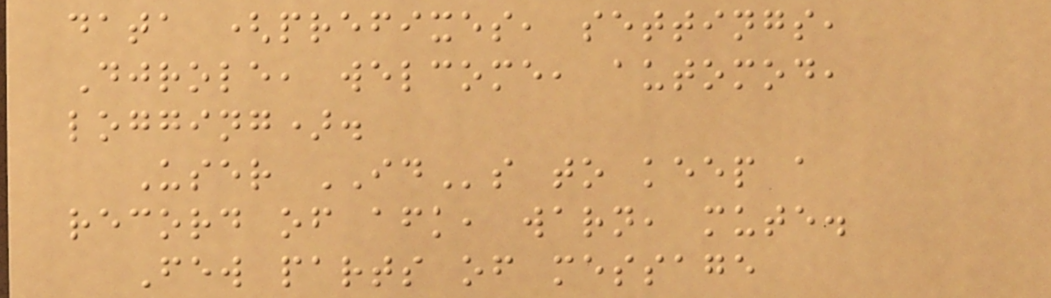data (prefixes, settings,
Djrole, welcome, automod,
logging).
User IDs to keep a
record of afk, warn, mute.
Few parts of message
